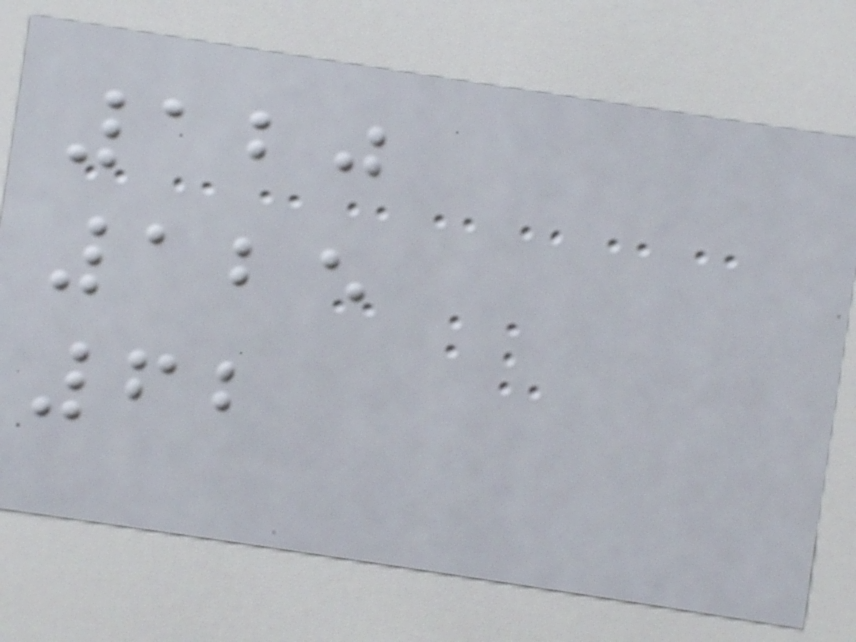120
125
62
